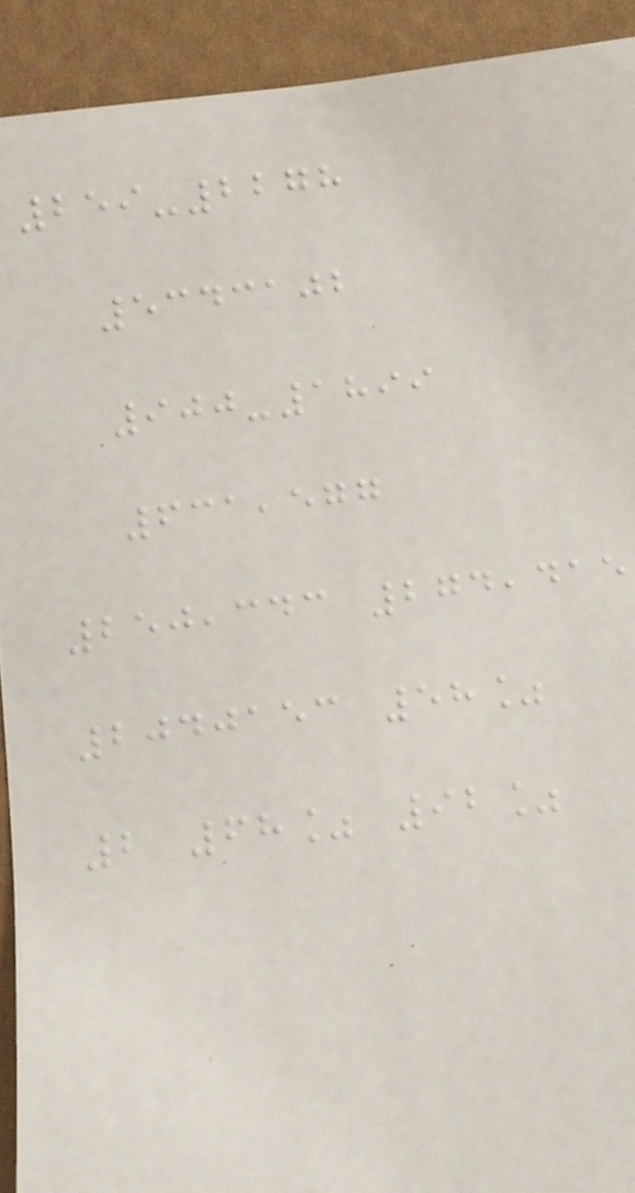259-2278
5343102
900-1899
631,577
250,343 274,415
2040153 58%
2 68% 92%
